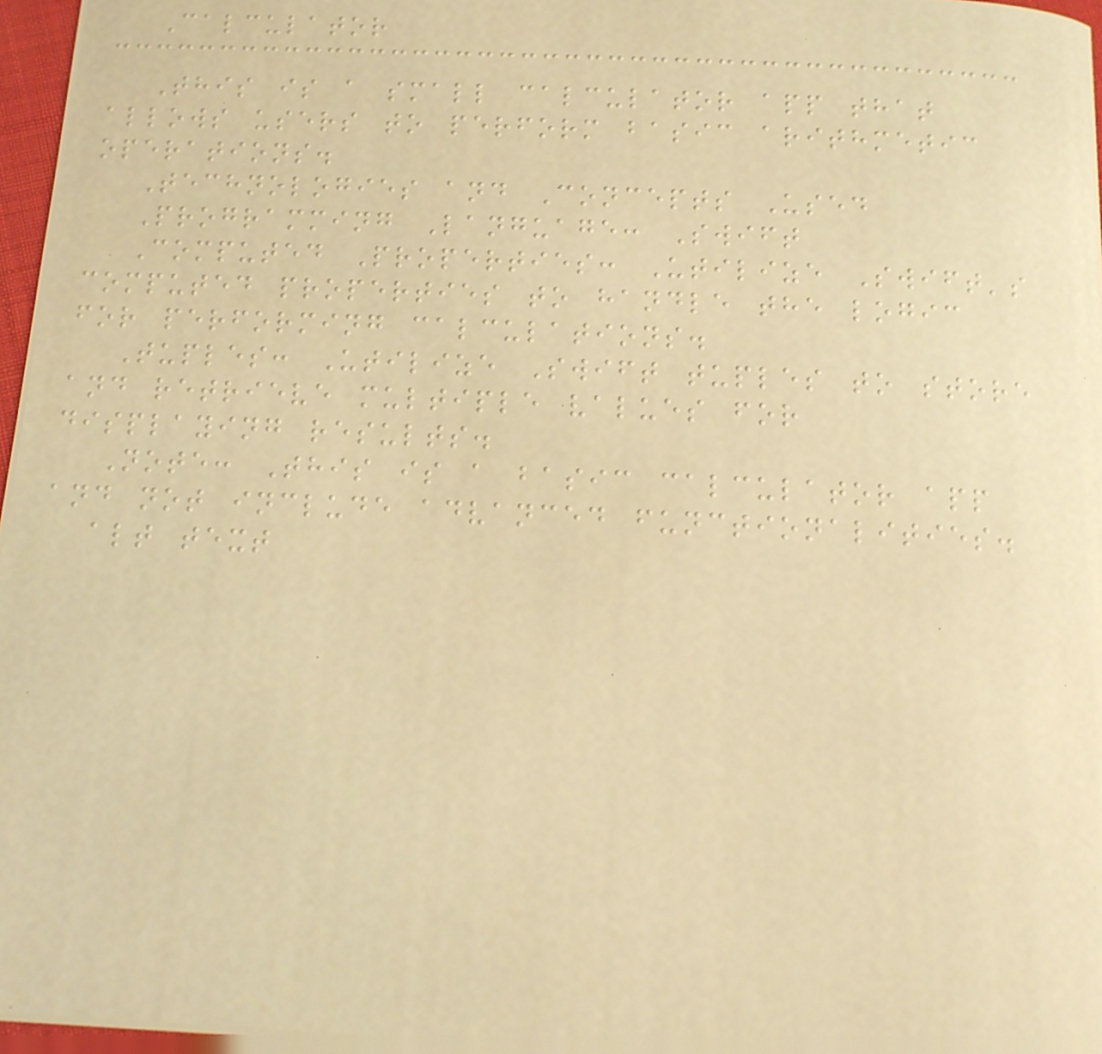Calculator
This is a small calculator app that
allows users to perform basic arithmetic
operations.
Technologies and Concepts Used
Programming Language: Swift
Computed Properties: Utilize Swift's
computed properties to handle the logic
for performing calculations.
Tuples: Utilize Swift tuples to store
and retrieve multiple values for
displaying results.
Note: This is a basic calculator app
and not include advanced functionalities.
alt text
